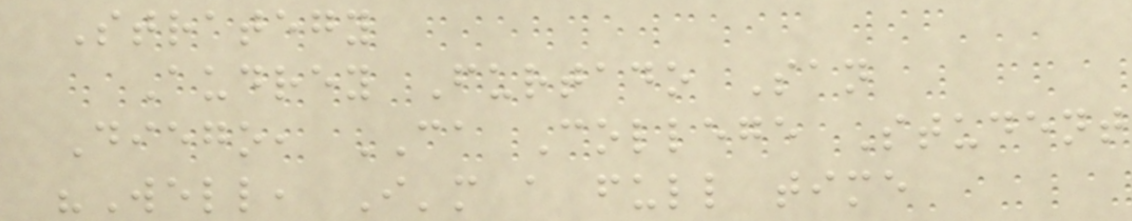Strategy
Audrey Furtado San
Diego, CA College Student
"Well, I'm a full time
